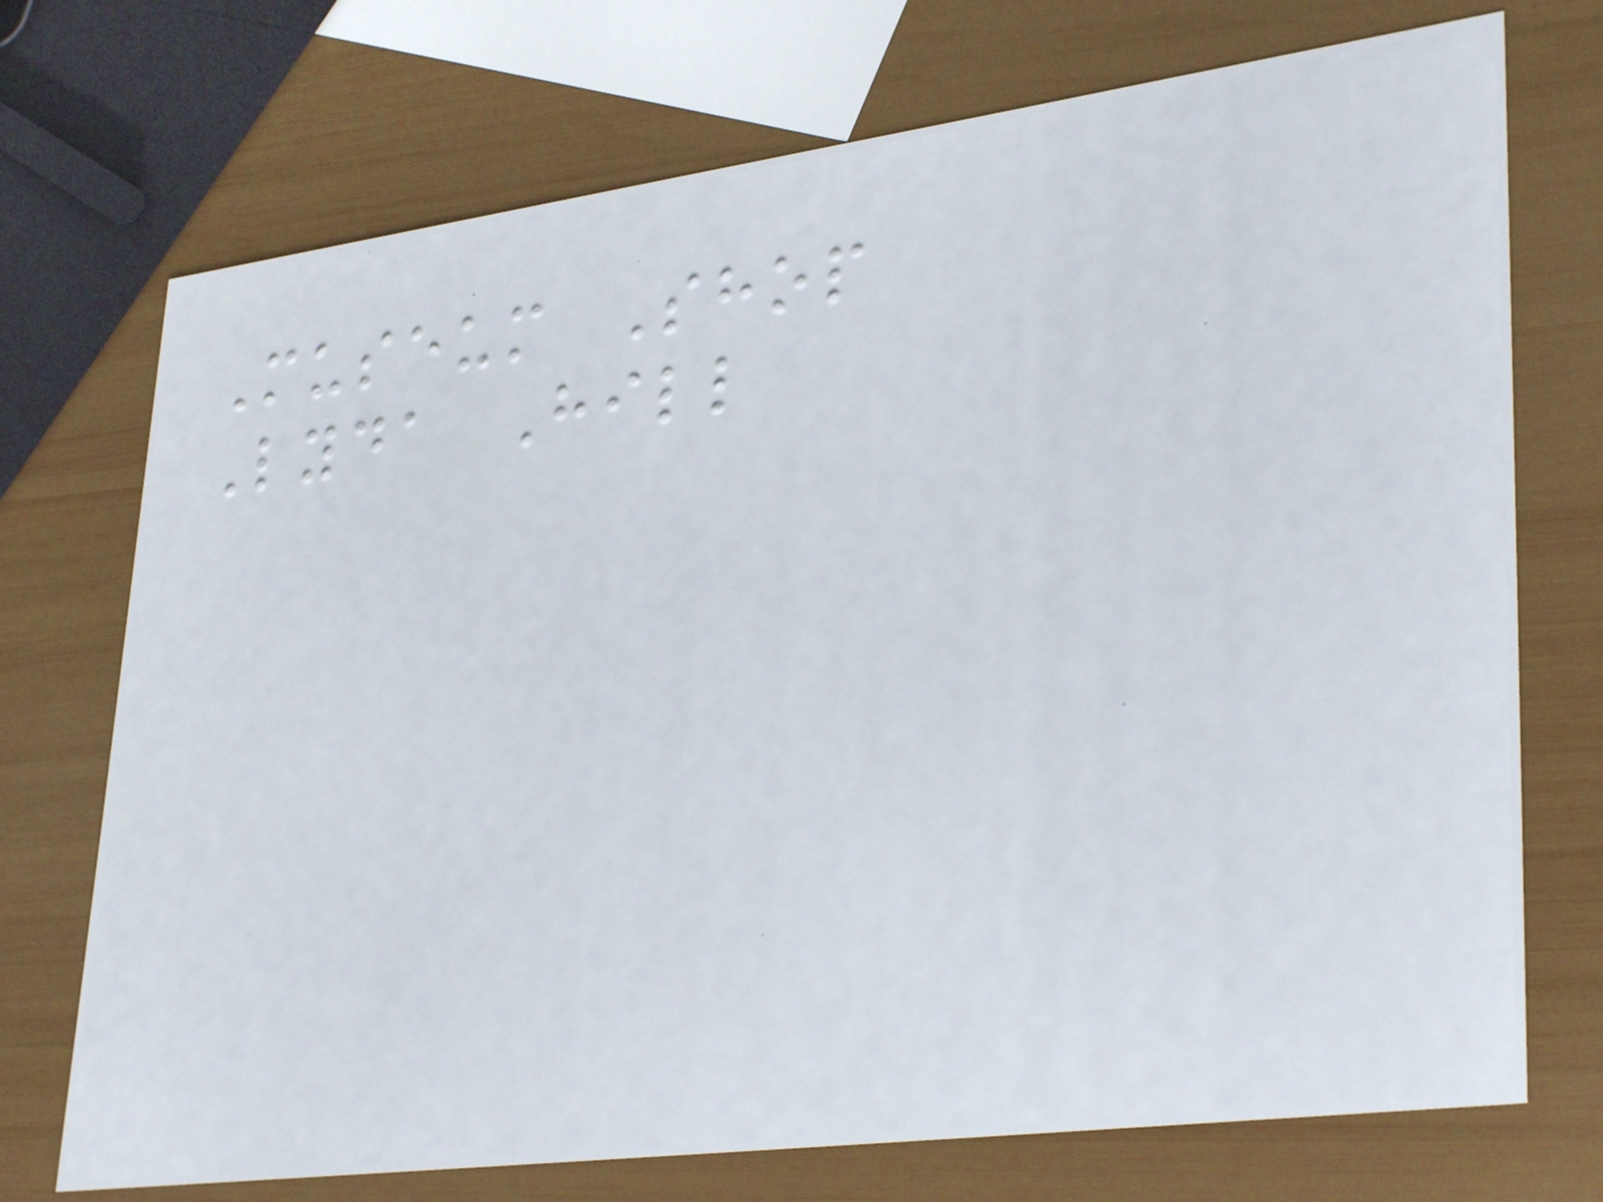Museum Shop
Lyda Hill
